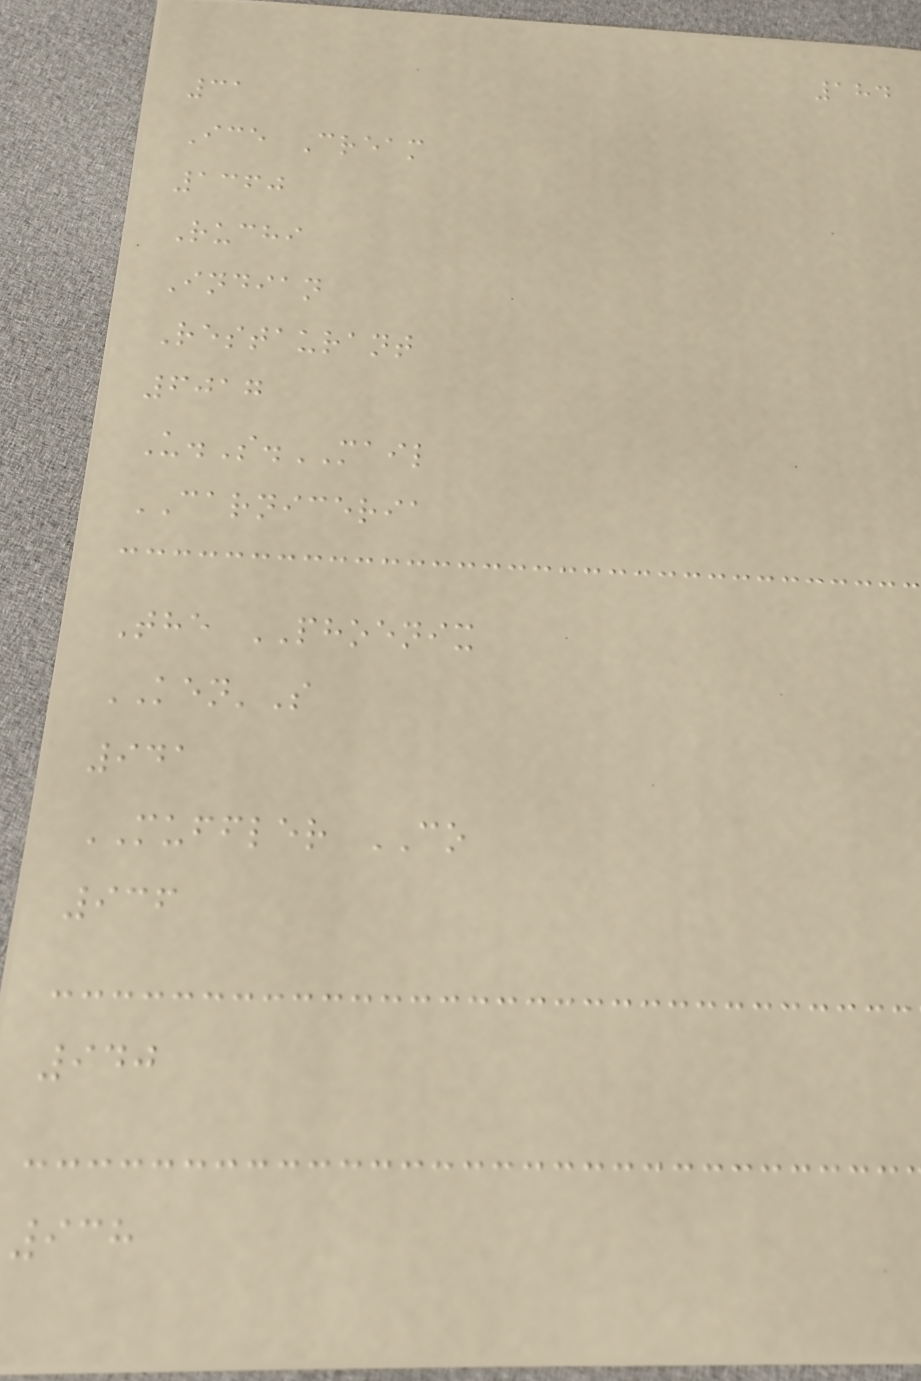184
31
Ice Cream
1360
Ruchi
Indian
Restaurant
6017
U.S.MAIL
CARNICERIA
The PHOENIX
KEN'S
941
MUFFLER CO
936
940
938
